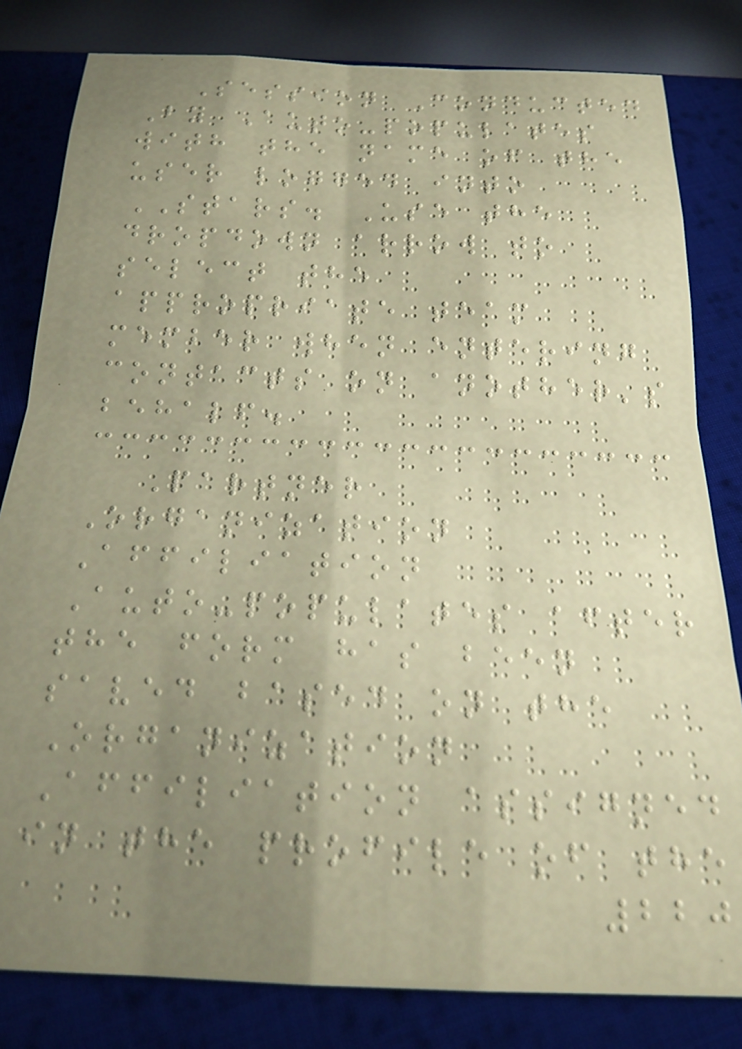Session Conducted
By Auto-populates
with the name of the
user logged into
STARS. Use the
dropdown arrow to
select the
appropriate team
member when entering
contacts on another's
behalf.
Partner
Organization
Affiliation
Auto-populates after
the form has been
saved based on the
Organization
Affiliation assigned
in the profile of the
220
